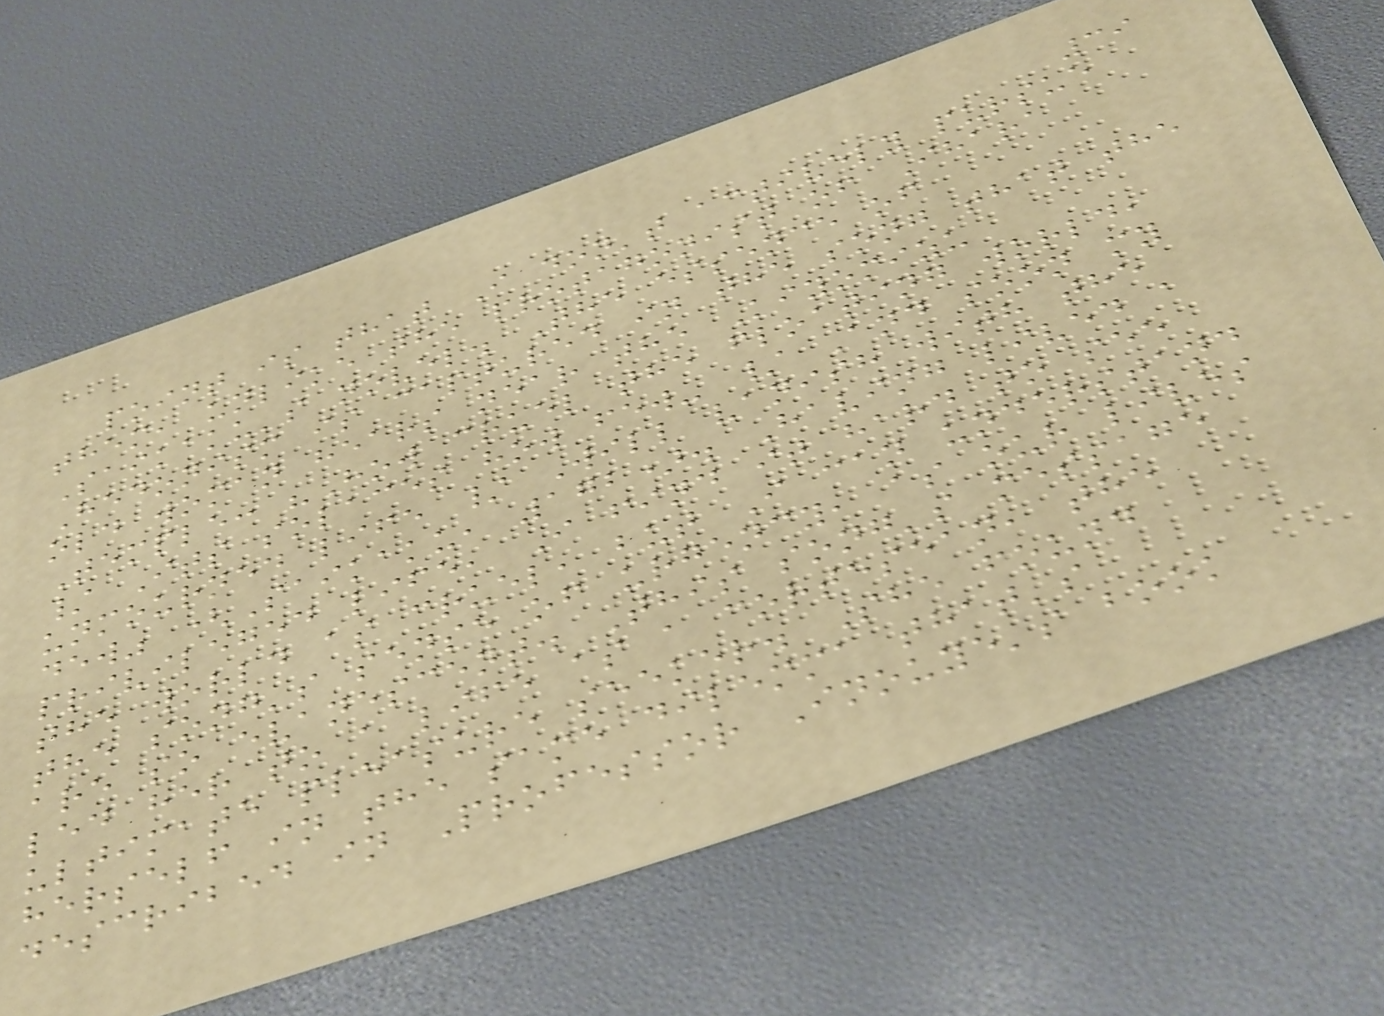39
point is that I don't actively pursue
them, unlike the protagonist of Ihara
Saikaku's novel. The essence of
Hedonism is captured in the song that the
old woman hears near the Kiyomizu
Temple: "How cruel the floating world,
/ Its solaces how few- / And soon my
unmourned life / Will vanish with the
dew" (Saikaku, 172). Having lived a
privileged life, I find it hard to see
the world as cruel, but I can understand
the song's sense of urgency, as our lives
are so evanescent. This song's message
led her to a life as a cortesean, the
ultimate pleasure seeker. She found
herself in the same dilemma that's
described in Professor Inouye's book
